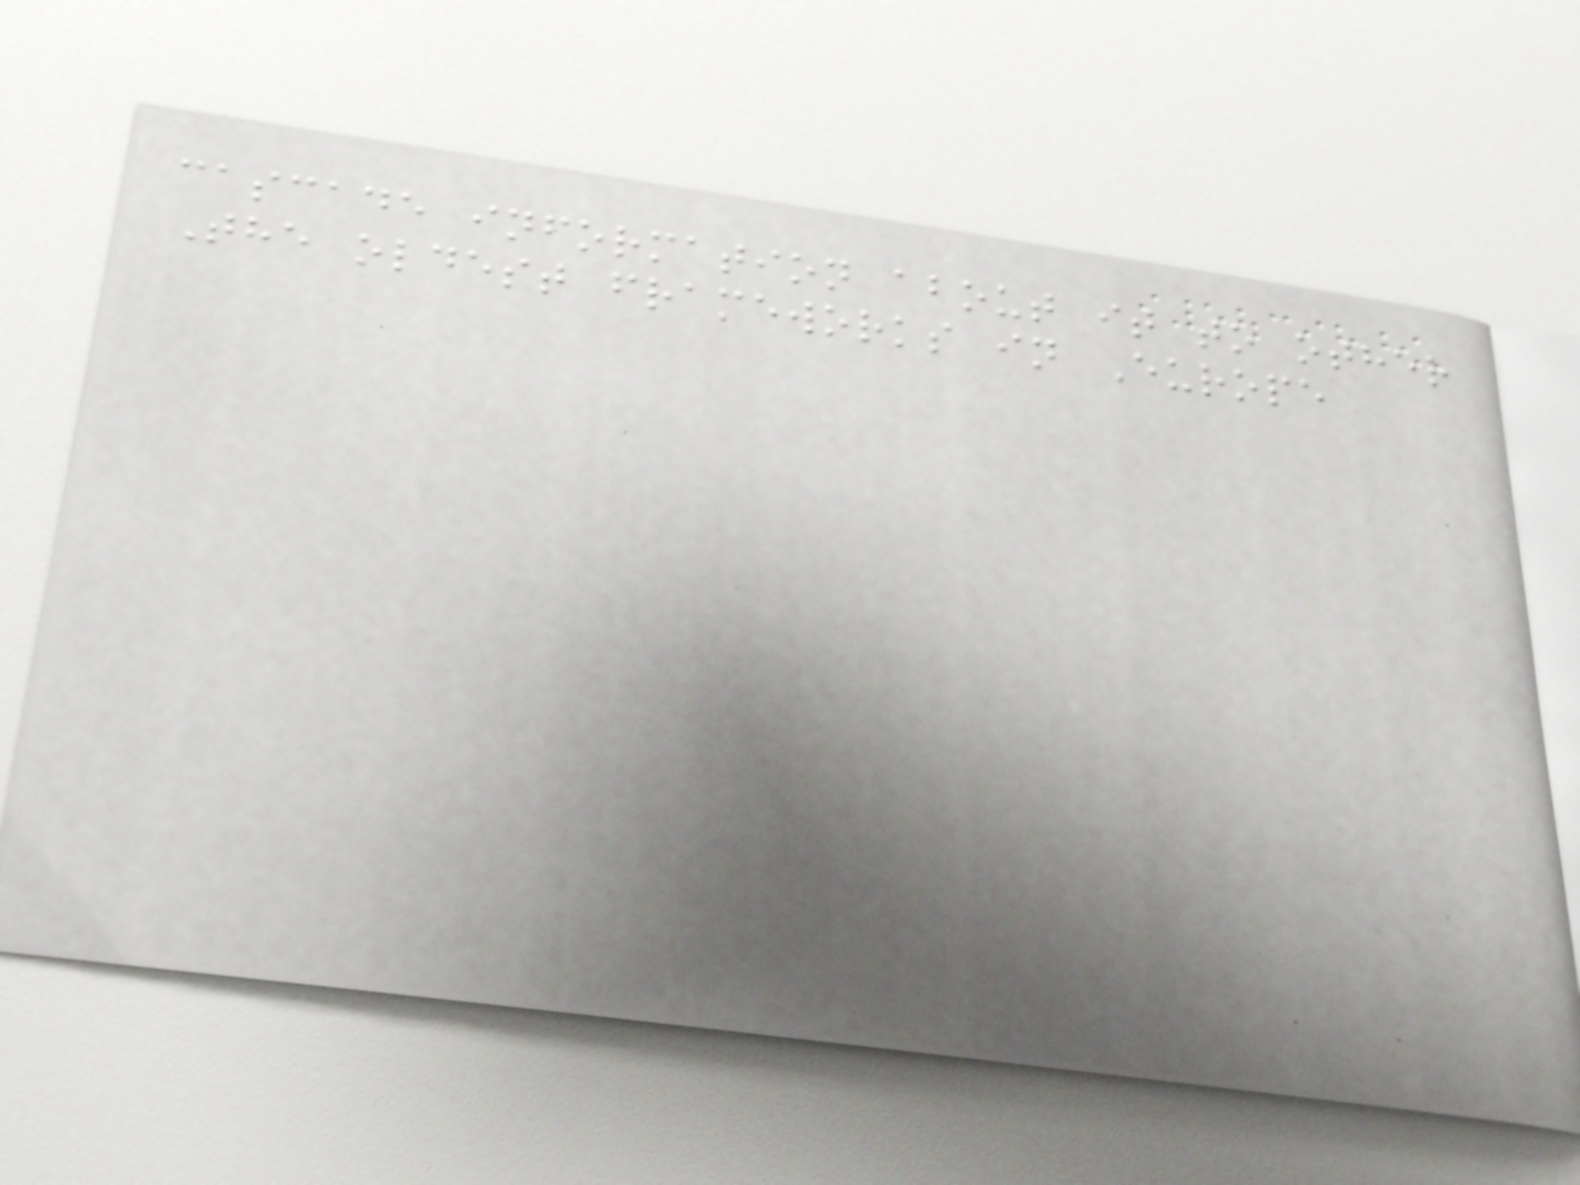cascade information about it to other
The oldest frameworks in Europe
